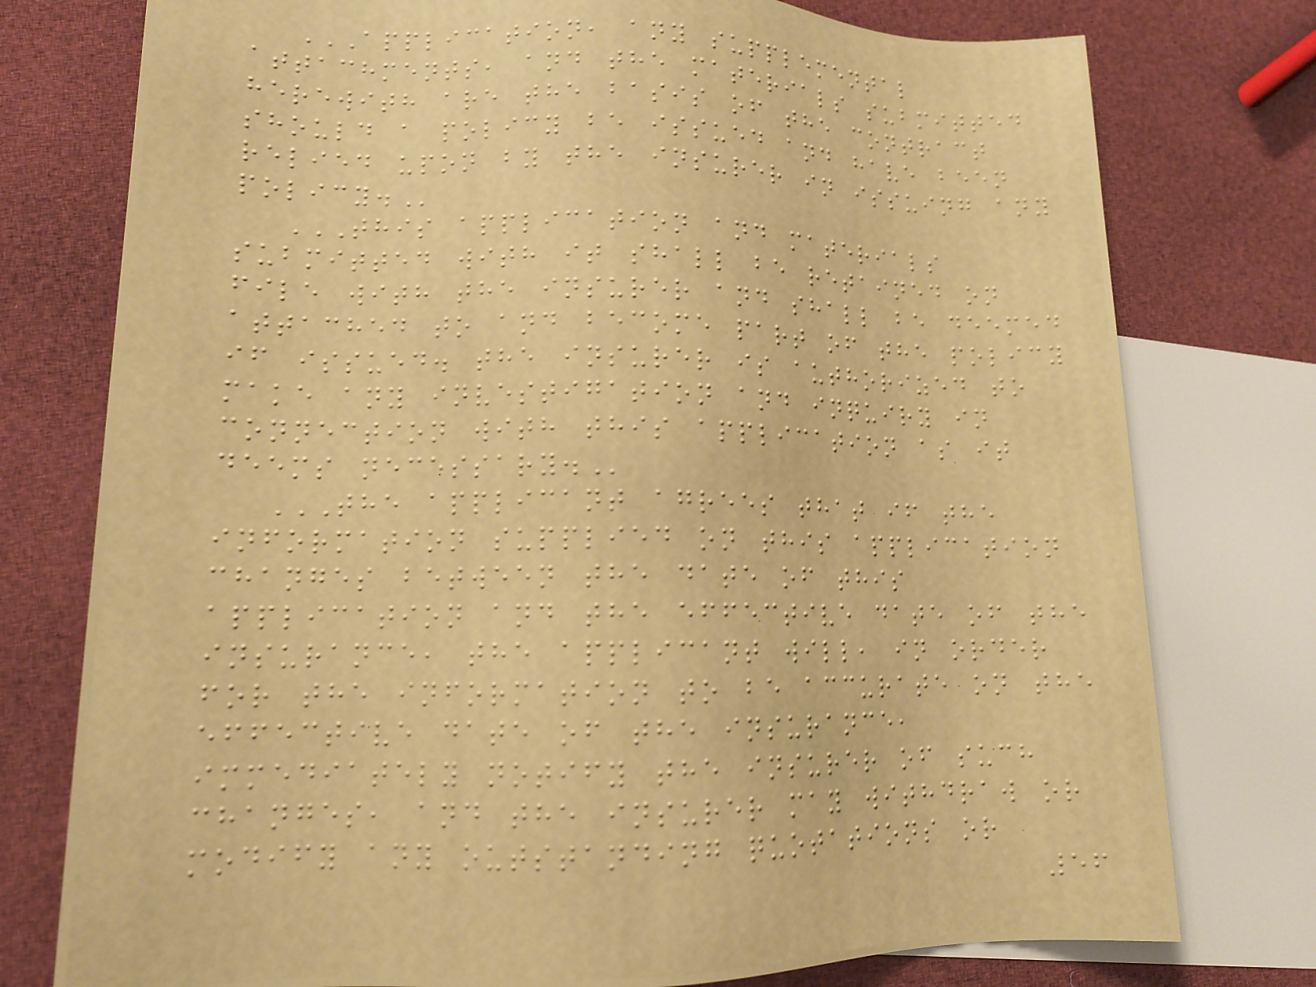APPLICATION, ANY SUPPLEMENTAL
ATTACHMENTS, AND THE MATERIALS SUBMITTED
HEREWITH ARE THE BASIS OF THE CONTRACT
SHOULD A POLICY BE ISSUED AND HAVE BEEN
RELIED UPON BY THE INSURER IN ISSUING ANY
POLICY.
THIS APPLICATION AND MATERIALS
SUBMITTED WITH IT SHALL BE RETAINED ON
FILE WITH THE INSURER AND SHALL BE DEEMED
ATTACHED TO AND BECOME PART OF THE POLICY
IF ISSUED. THE INSURER IS AUTHORIZED TO
MAKE ANY INVESTIGATION AND INQUIRY IN
CONNECTION WITH THIS APPLICATION AS IT
DEEMS NECESSARY.
THE APPLICANT AGREES THAT IF THE
INFORMATION SUPPLIED ON THIS APPLICATION
CHANGES BETWEEN THE DATE OF THIS
APPLICATION AND THE EFFECTIVE DATE OF THE
INSURANCE, THE APPLICANT WILL, IN ORDER
FOR THE INFORMATION TO BE ACCURATE ON THE
EFFECTIVE DATE OF THE INSURANCE,
IMMEDIATELY NOTIFY THE INSURER OF SUCH
CHANGES, AND THE INSURER MAY WITHDRAW OR
MODIFY ANY OUTSTANDING QUOTATIONS OR
56
